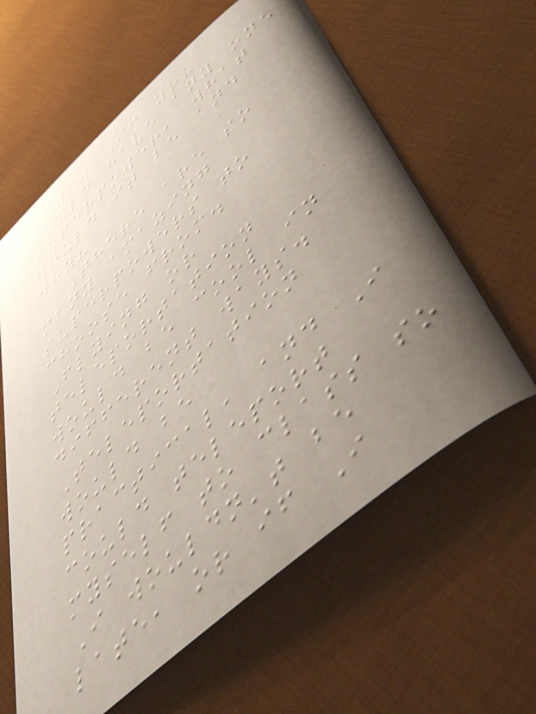3. If you
could have any one
superpower, what
would it be and
why?
There are so
many amazing
superpowers to
choose from.
Flying or
teleportation
would be cool in
different ways.
Teleportation
would be
practical, and I
could teleport
myself to class so
I wouldn't be
late, or if I
